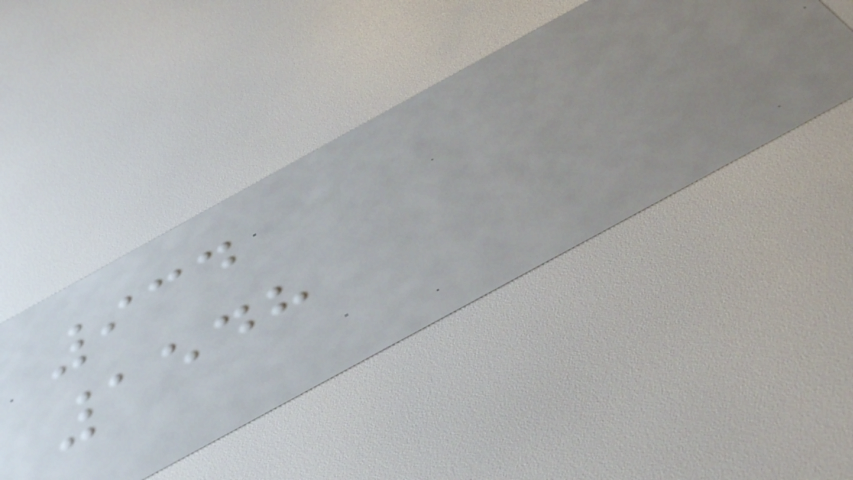934
1548
